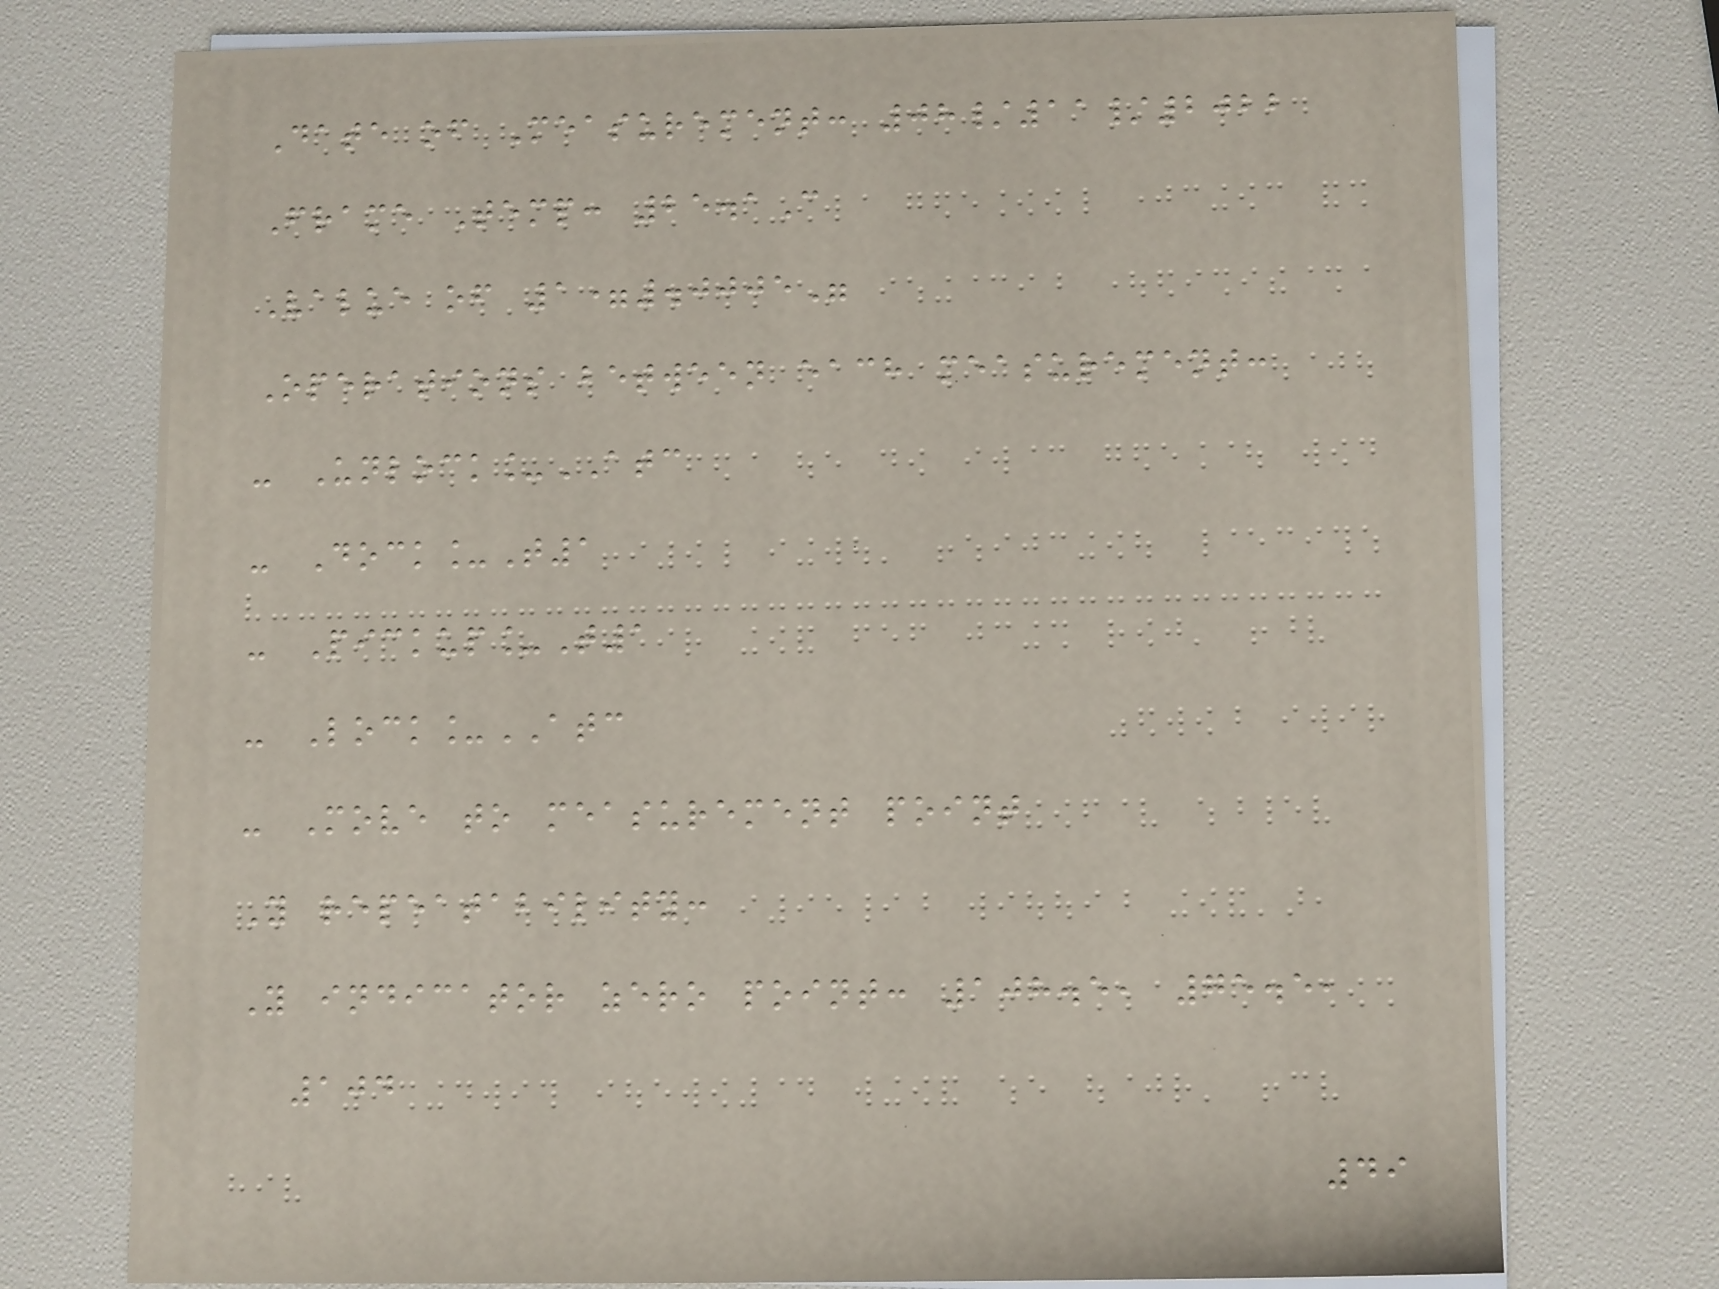Date of Measurement: 08/11/2022
Frame Temp: 25.1C
Value of 1=.0005"
Operations between each measurement:
- Unlock_ATC
- Dock_T1
- Pickup_T1
- Lock_ATC
- Move to measurement point
Y repeatability:
Y indicator zero point: 108.5, 75.5,
104
49
